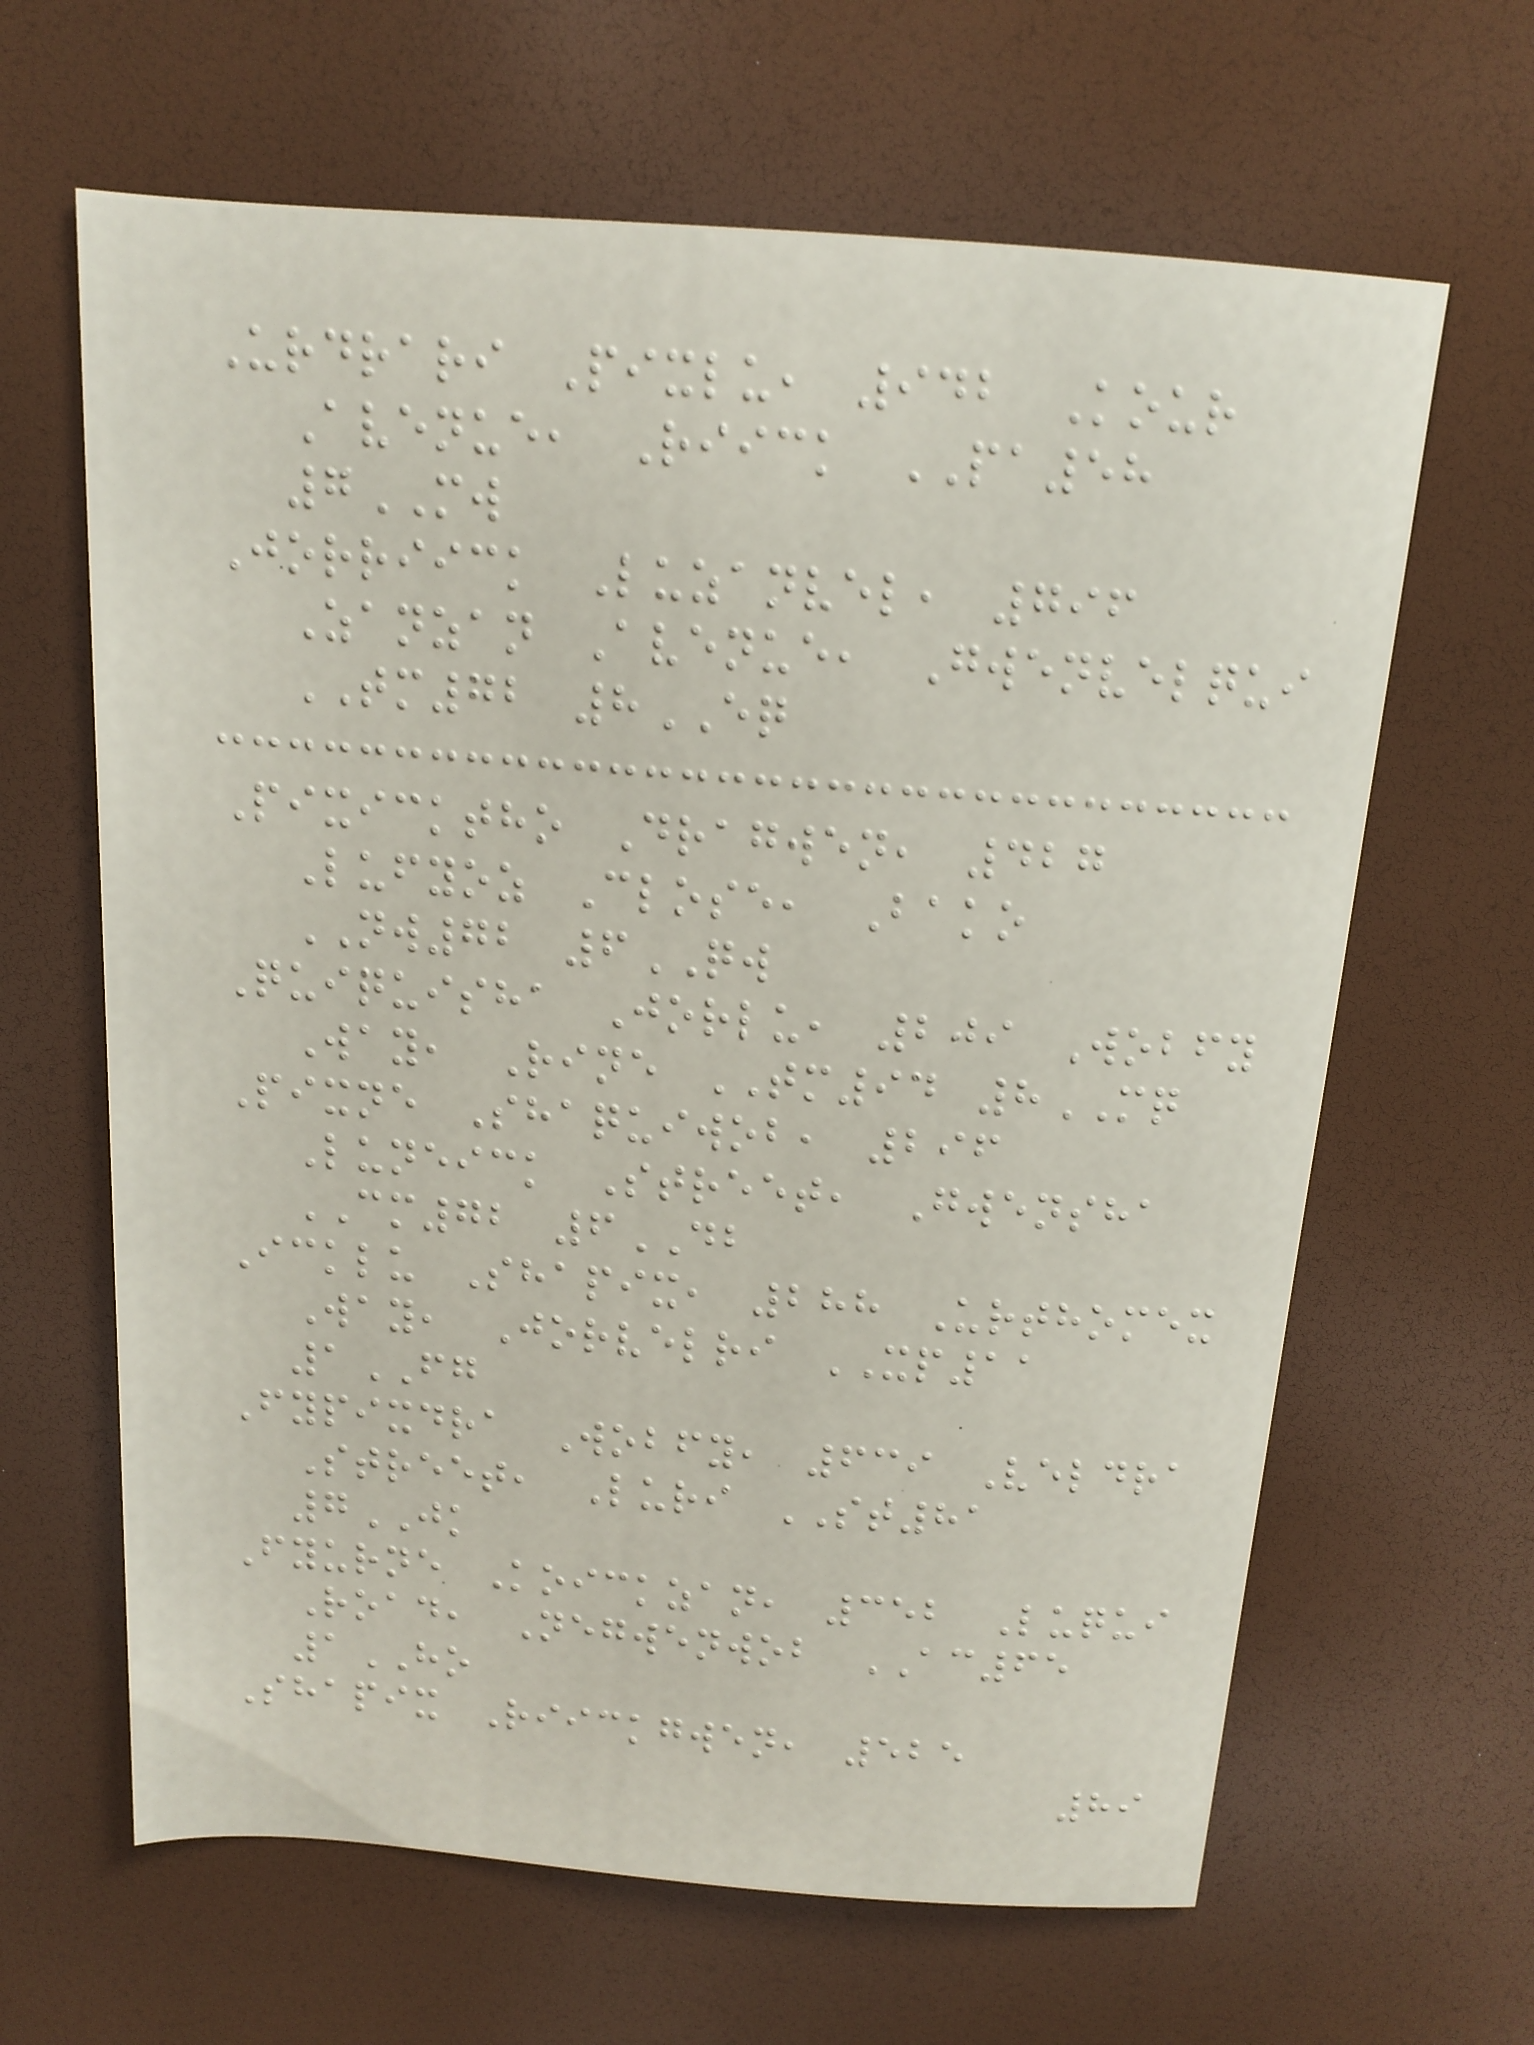Urdrari Pixlu, 942 Kour
Avenue, Riick PA58
7MW
Jorriick Luzanvel, 796
Zanzan Avenue, Gwenvelqui
TM72 8EQ
Pixicktho Dragwen, 427
Lufyoz Close, Bako
NW72 6QW
Quiquisha Jorlu, 209 Wobfy
Way, Rine TM94 8MQ
Pixne Shaquiwob, 296
Luneick Street, Gwensha
CM72 6DB
Icklu Shapix, 288 Urthomex
Way, Jorvelri XP11
1FG
Fypixdra Wobfy, 639 Veldra
Street, Luri ST81
7JK
Fyurne Koickzan, 352 Luqui
Road, Negwenwob AC65
1HO
Shapix Riickgwen, 525
89
